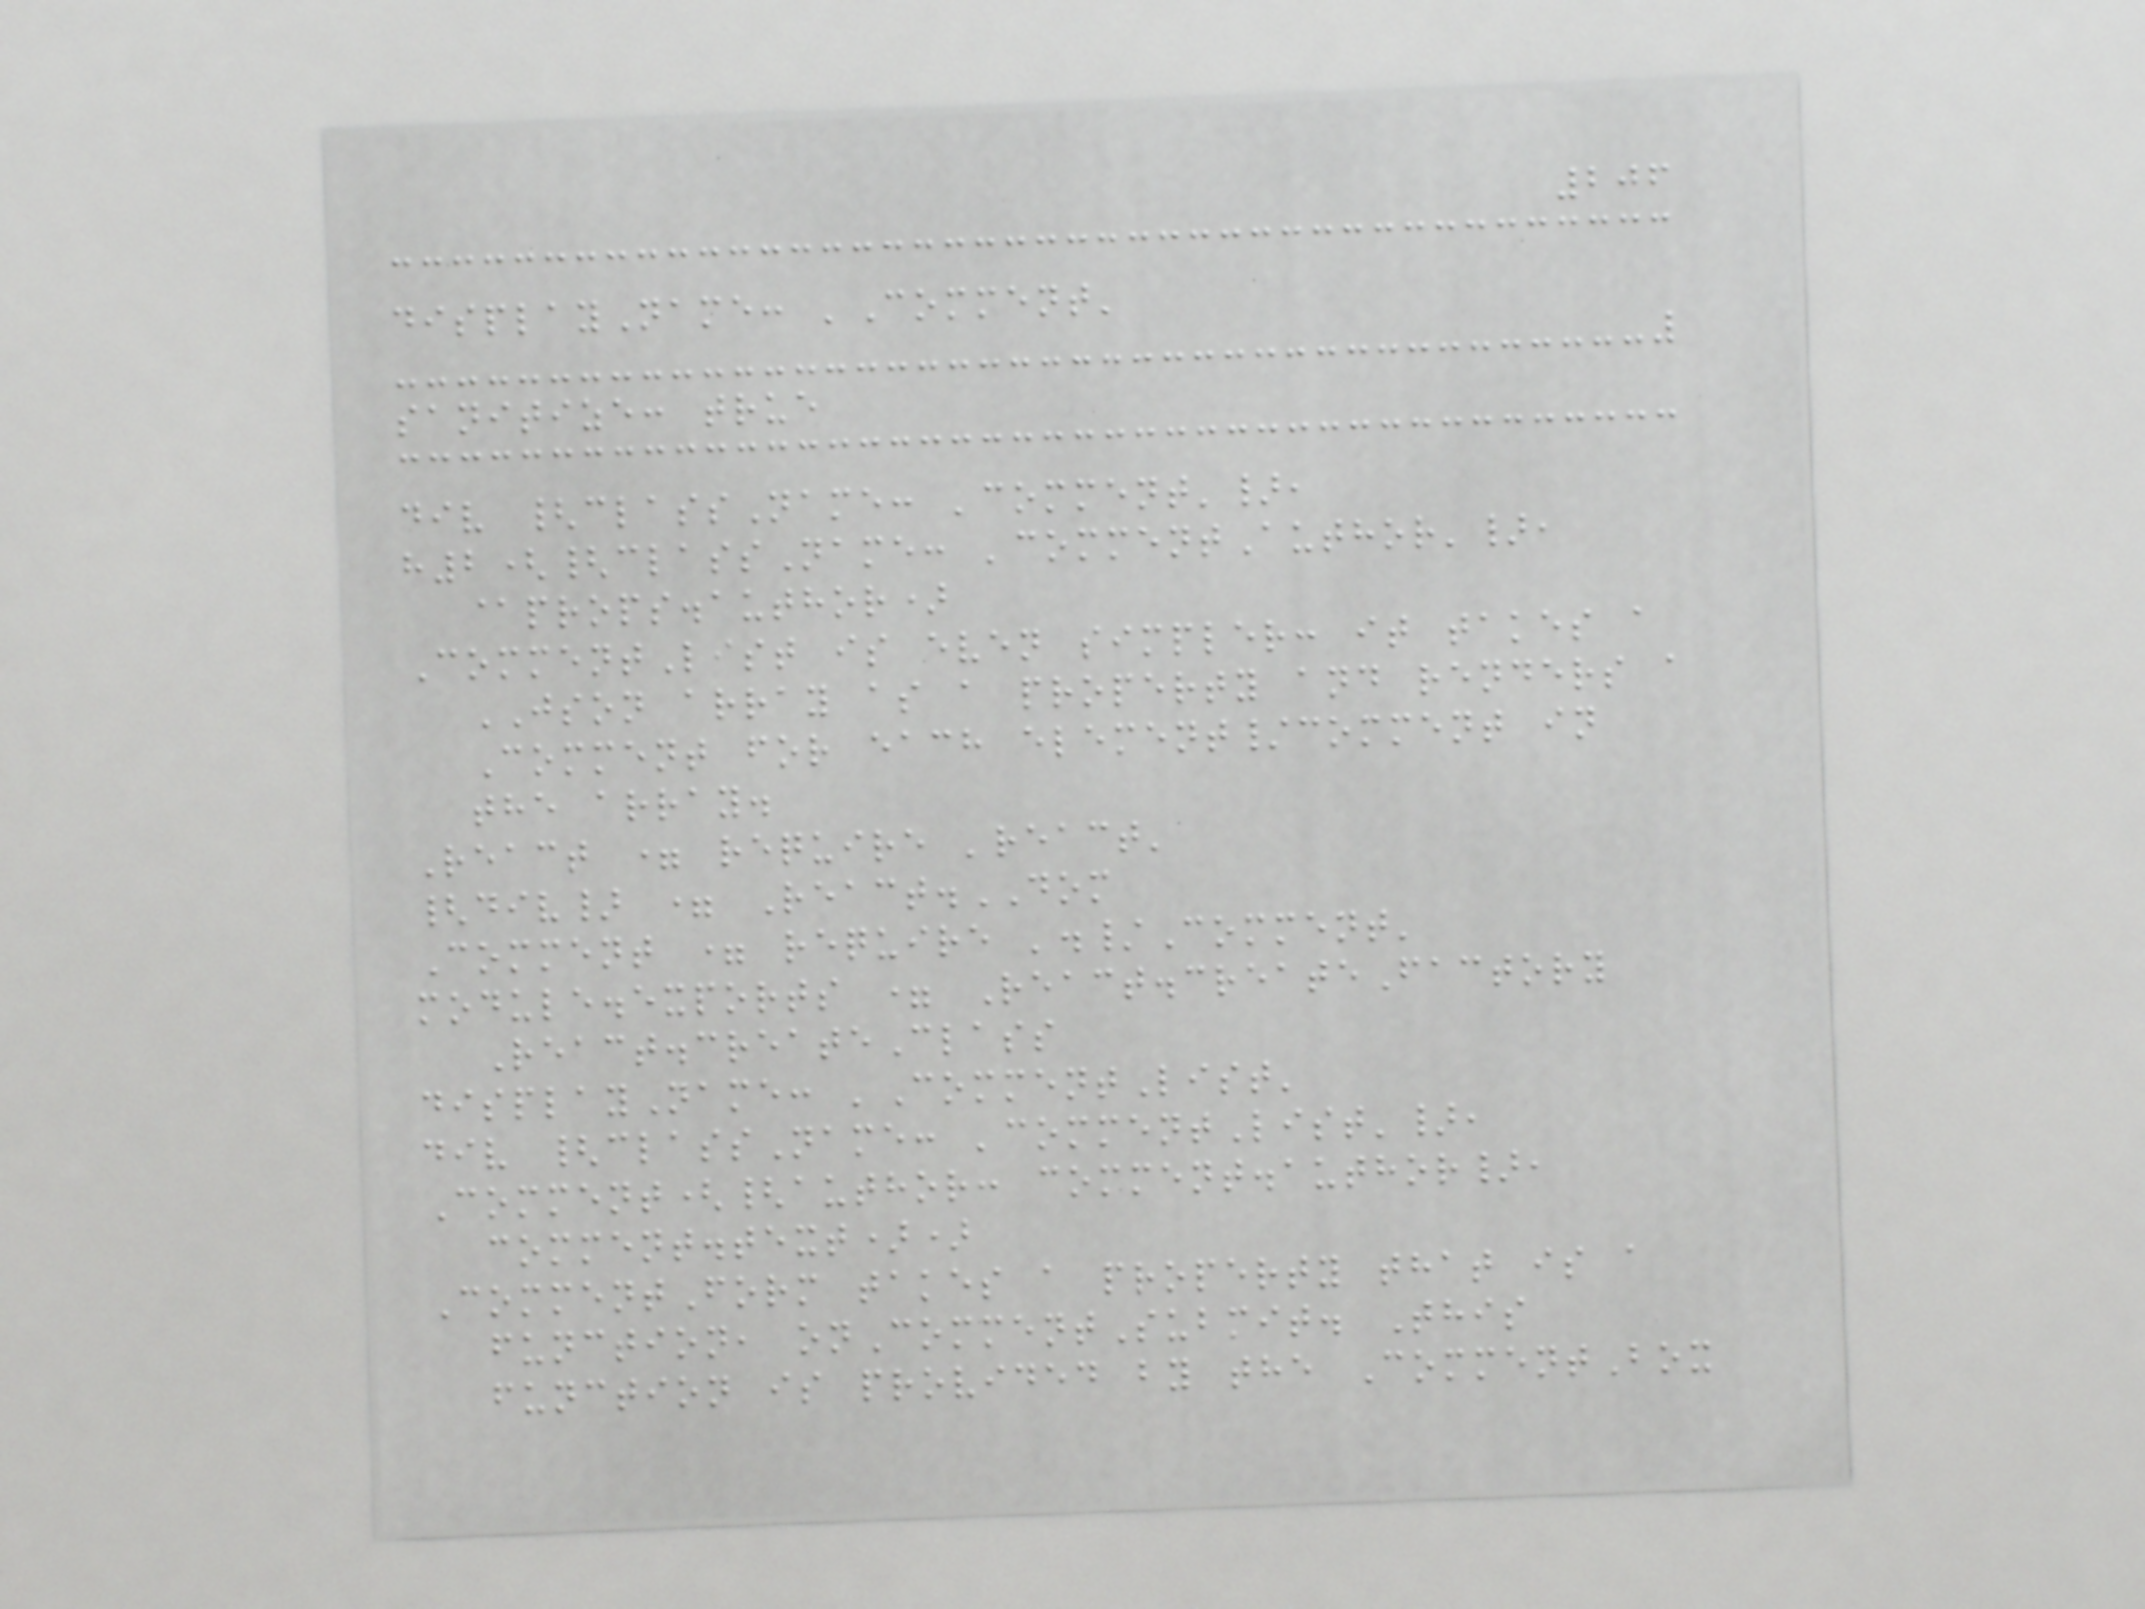206
displayName: 'Comment'
sanitize: true
div {className: 'comment'},
h2({className: 'commentAuthor'},
@props.author)
CommentList is even simpler: it takes a
JSON array as a property and renders a
Comment for each element/comment in
the array.
React = require 'react'
{div} = React.DOM
Comment = require './Comment'
module.exports = React.createFactory
React.createClass
displayName: 'CommentList'
div {className: 'commentList'},
Comment({author: comment.author},
comment.text))
CommentForm takes a property that is a
function, onCommentSubmit. This
function is provided by the CommentBox
